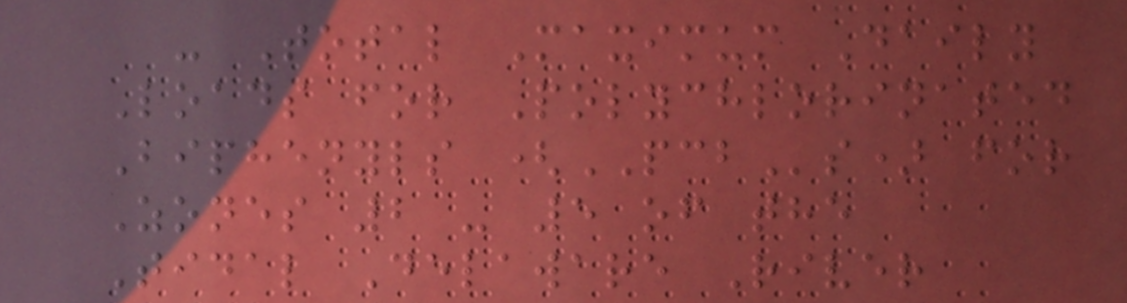- Total Maximum Daily
Loads for Polychlorinated
Biphenyls (PCBs) for
Zones 2 - 5 of the
Tidal Delaware River
